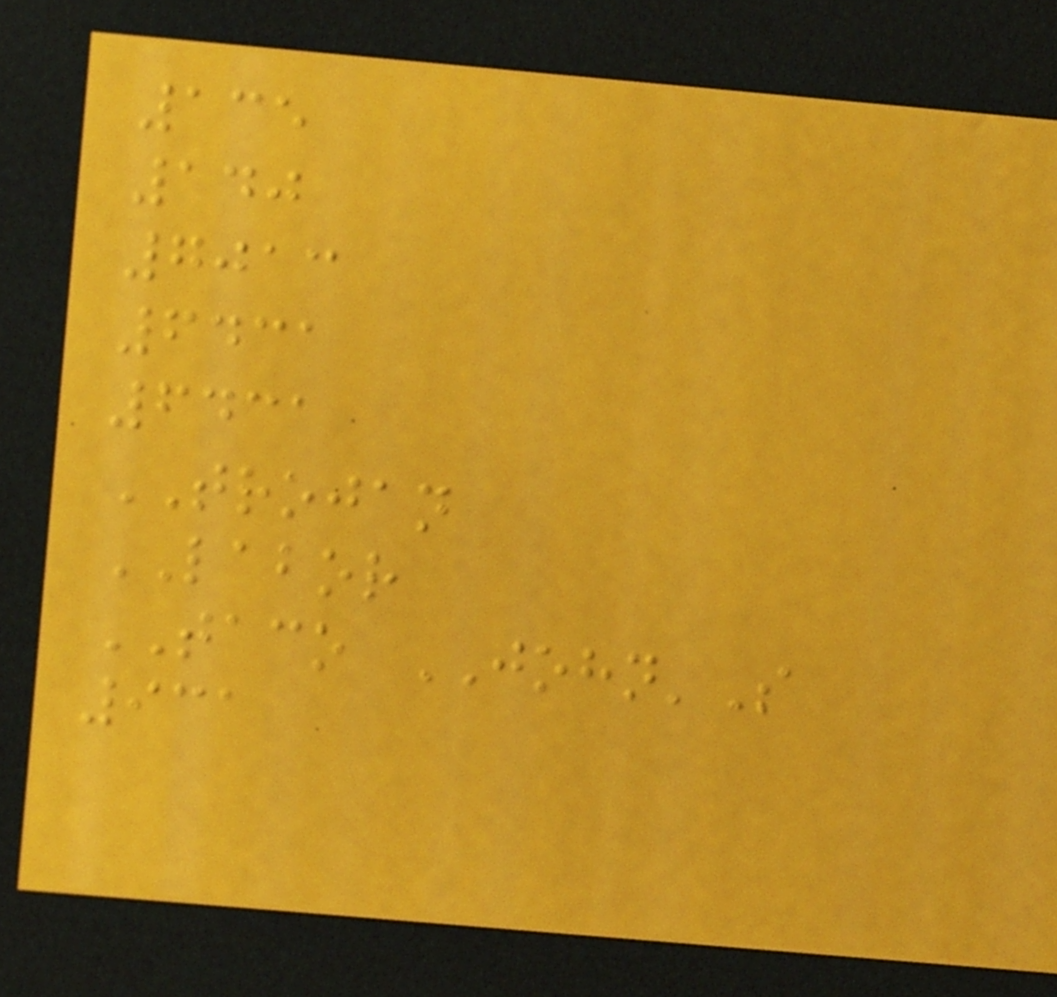135
140
7013
6431
6431
TROJAN
LABOR
TACO JOHN'S
931
